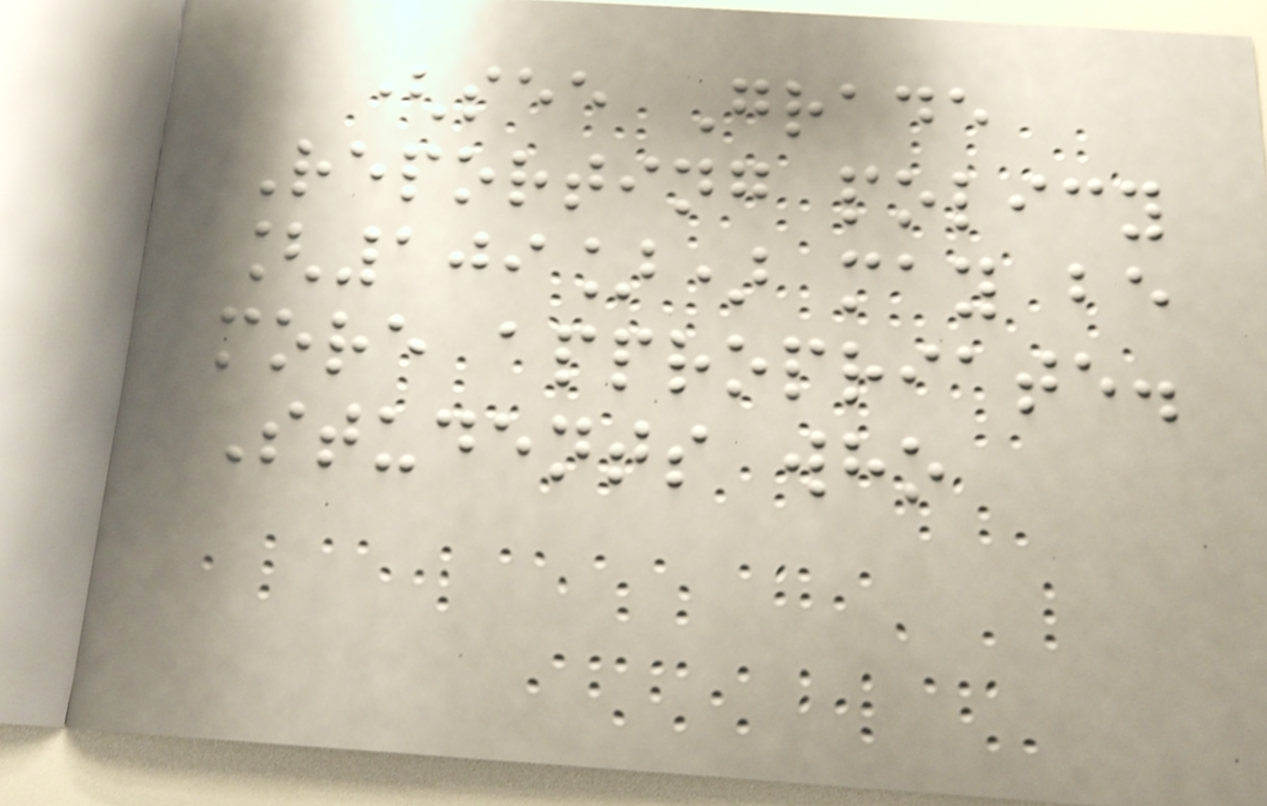(see Grade
Reporting policy
[109]) may be
more appropriate.
Students who
